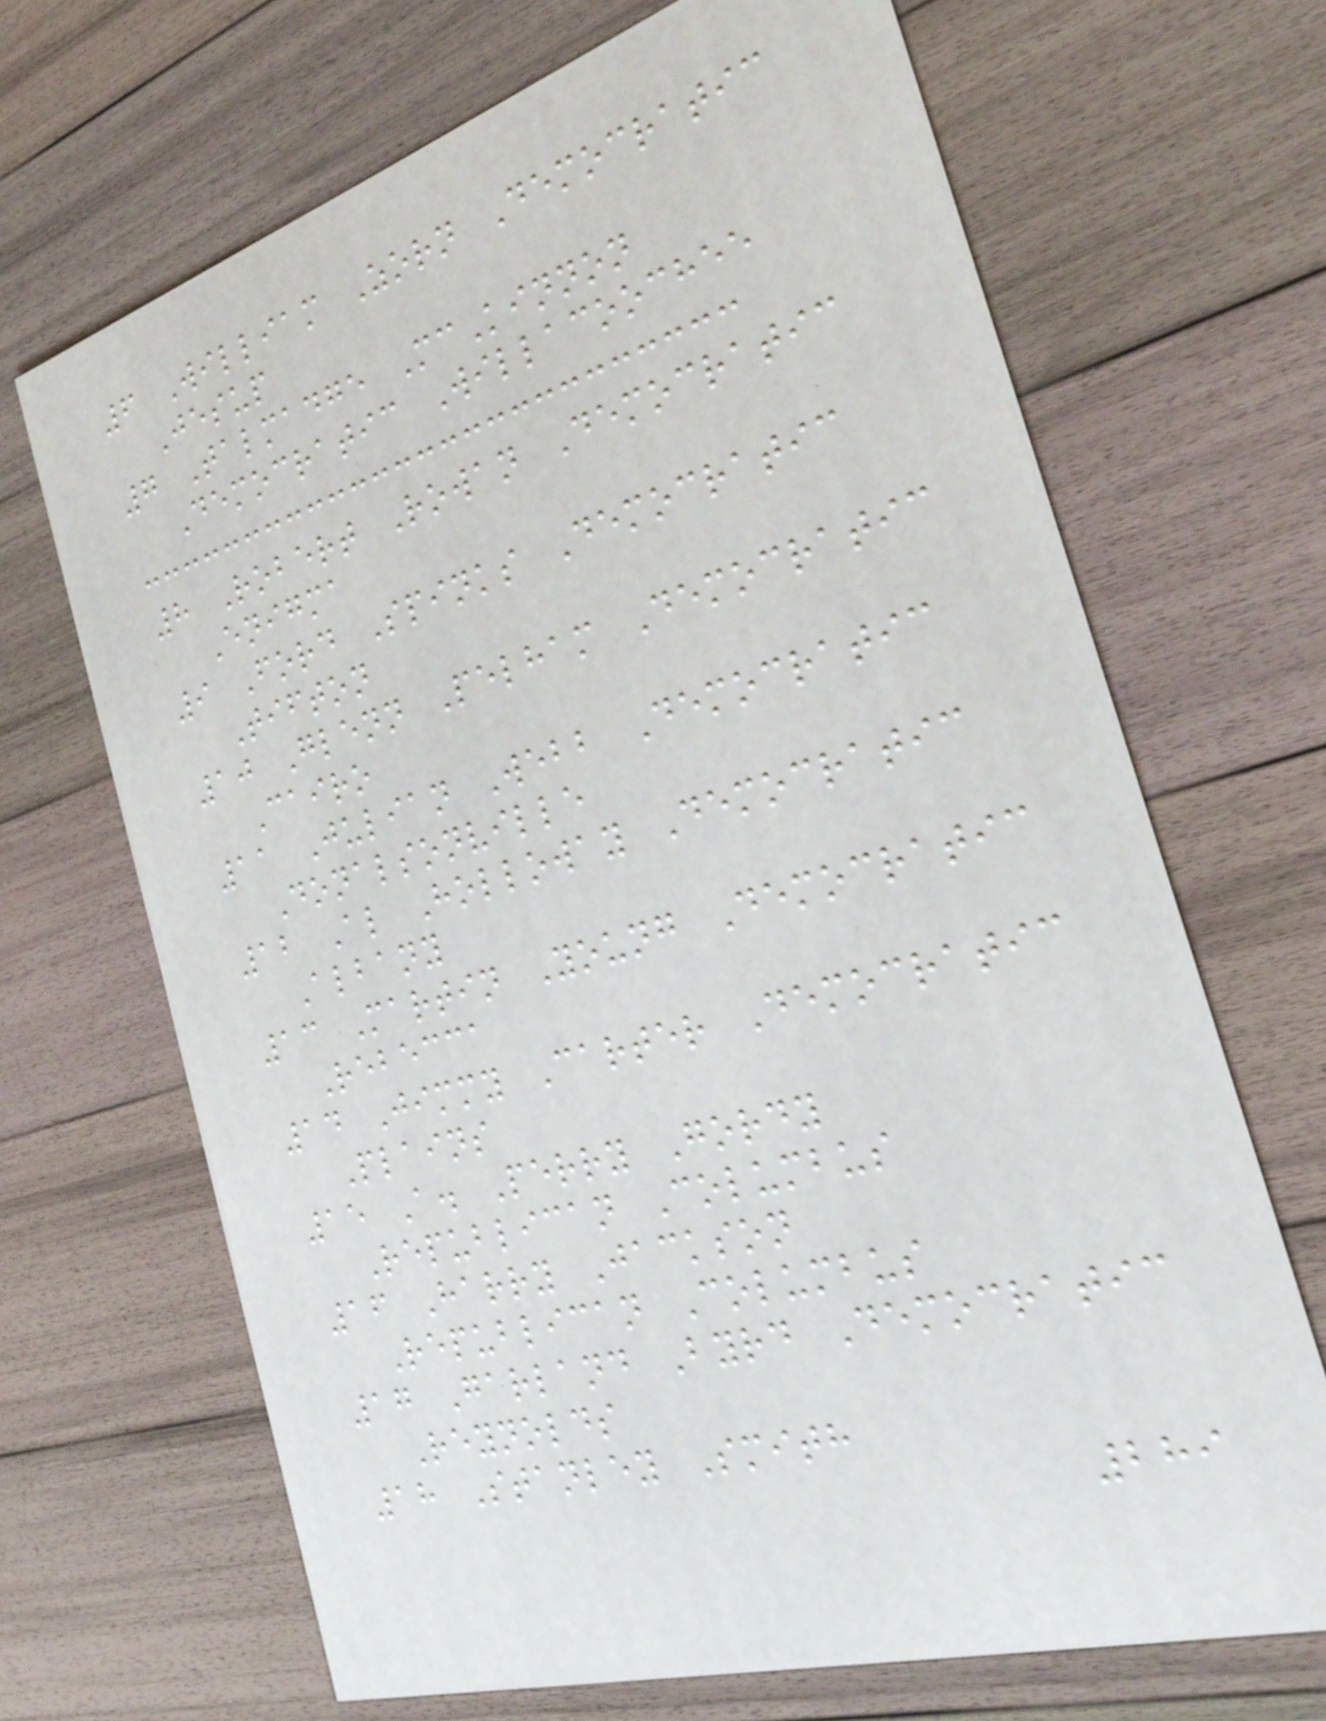6 William Zorn Democratic
Jesup
7 Talmadge McKinnon
Democratic Willacoochee
8 Robert Rowan Democratic
Enigma
9 Ford Spinks Democratic
Tifton
10 Glenn Pelham Democratic
Cairo
11 Julian Webb Democratic
Donalsonville
12 Al Holloway Democratic
Albany
13 Martin Young Democratic
Rebecca
14 Jimmy Carter Democratic
Plains
15 A. Perry Gordy
Republican Columbus
16 Harry Jackson
Republican Columbus
17 Garland Byrd Democratic
Reynolds
18 Stanley Smith
289
